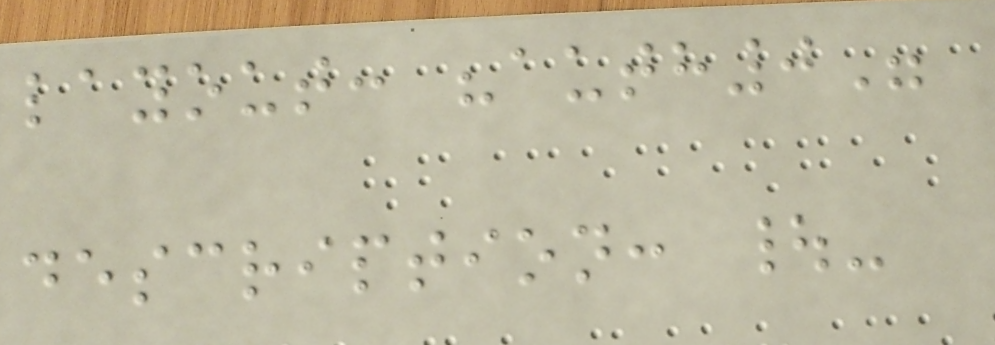layout: "auth0"
description: |-
